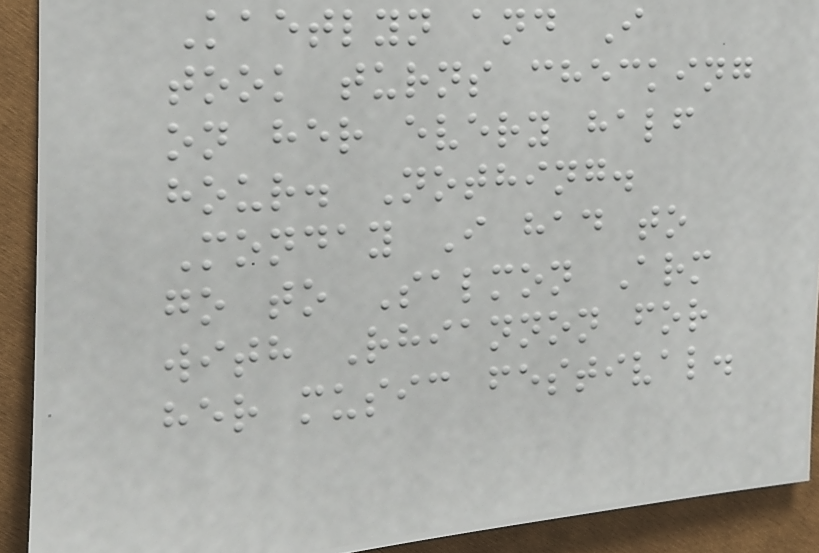Kaetlyn and I
took turns checking
on her every half
hour. Nothing.
Monday I had to
go to Salmon Arm
with Rhiannon for
her music festival.
